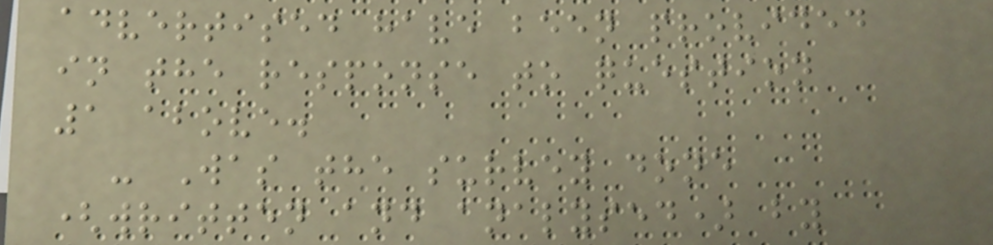advertised have been provided
in the response to question
1 above.
- Was the survey done
(written and analysed) by
